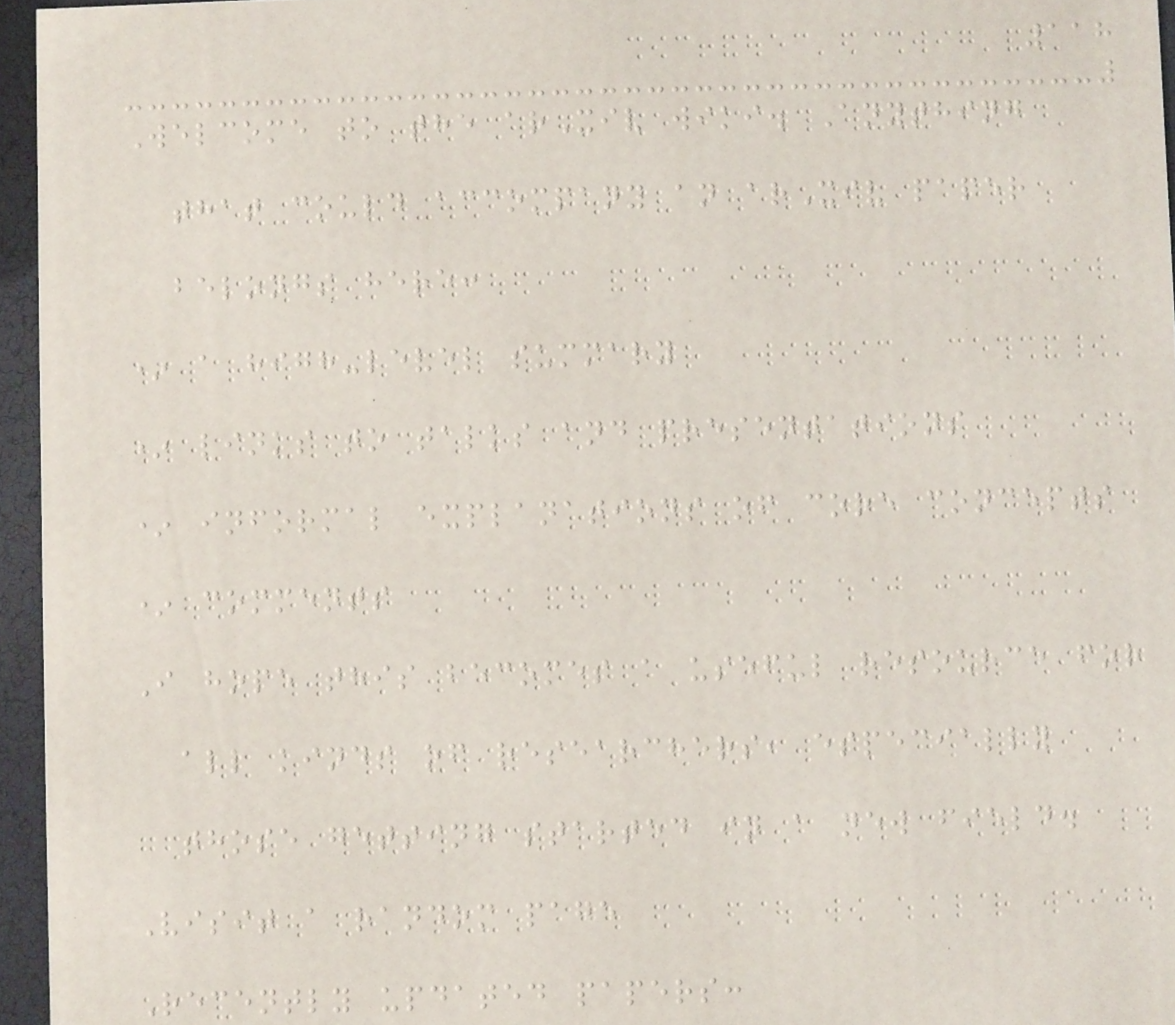118
Welcome to the arXiv wiki. Anything
that could accompany an arXiv paper
belongs here:
* a high-level summary
* links to talks and presentations
* informal explanations of core concepts
* comments
I hope this becomes a useful resource for
all kinds of researchers, especially
those getting started in a new field.
Visit a random page
Recently updated papers:
